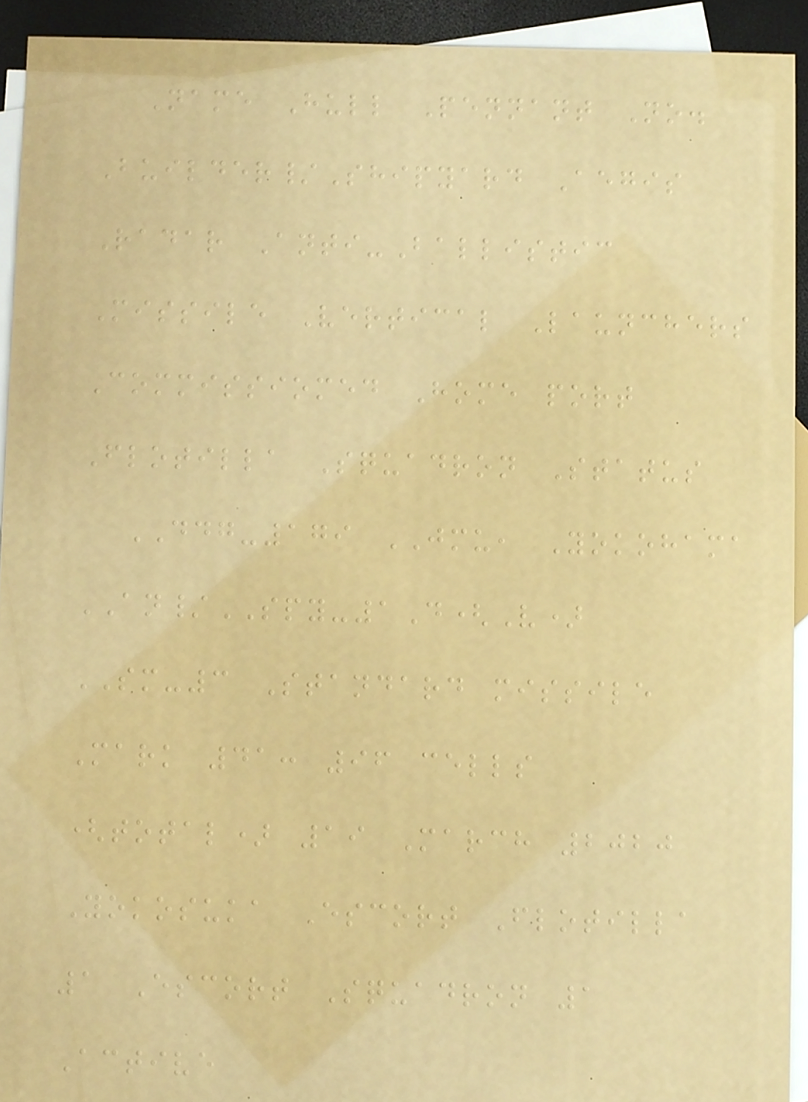Name Hull Pennant No.
Builder/Shipyard Aegis
Radar Anti-Ballistic
Missile Vertical Launchers
Commissiomed Home port
Flotilla Squadron Status
DDG-179 JMU, Yokohama
AN/SPY-1D(V)
SM-3 Standard missile
Mark 41: 96 cells
(total) 19 March 2020
Yokosuka Escort Flotilla
1 Escort Squadron 1
Active
